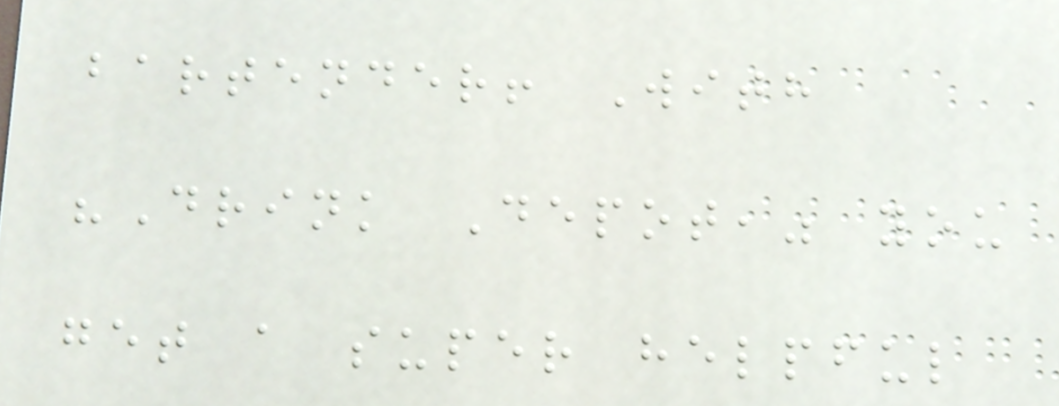bartender! With
"Drink Depot," you
get a super helpful
